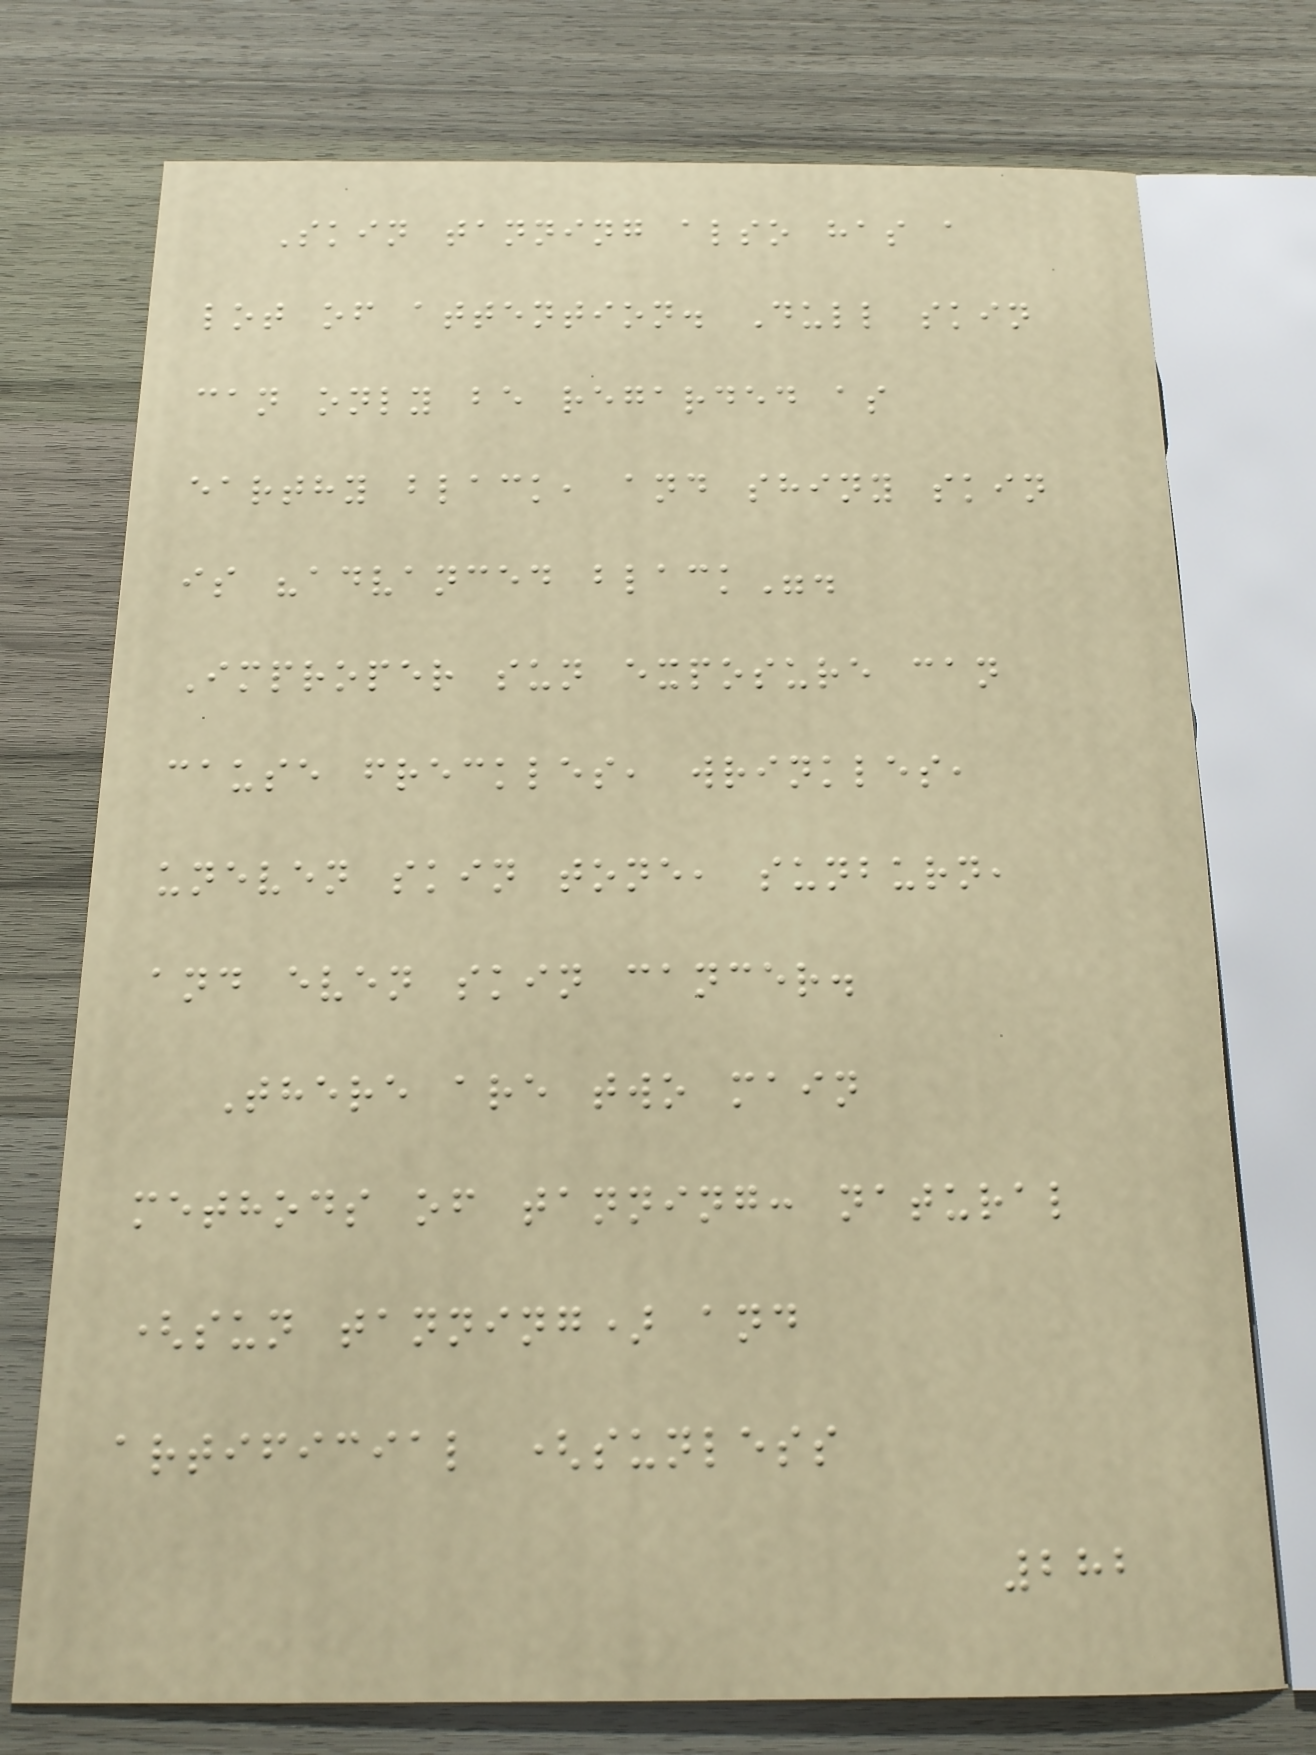Skin tanning also has a
lot of attention. Dull skin
can only be regarded as
earthy black, and shiny skin
is "advanced black".
Improper sun exposure can
cause freckles, wrinkles,
uneven skin tone, sunburn,
and even skin cancer.
There are two main
methods of tanning: natural
(sun tanning) and
artificial (sunless
282
